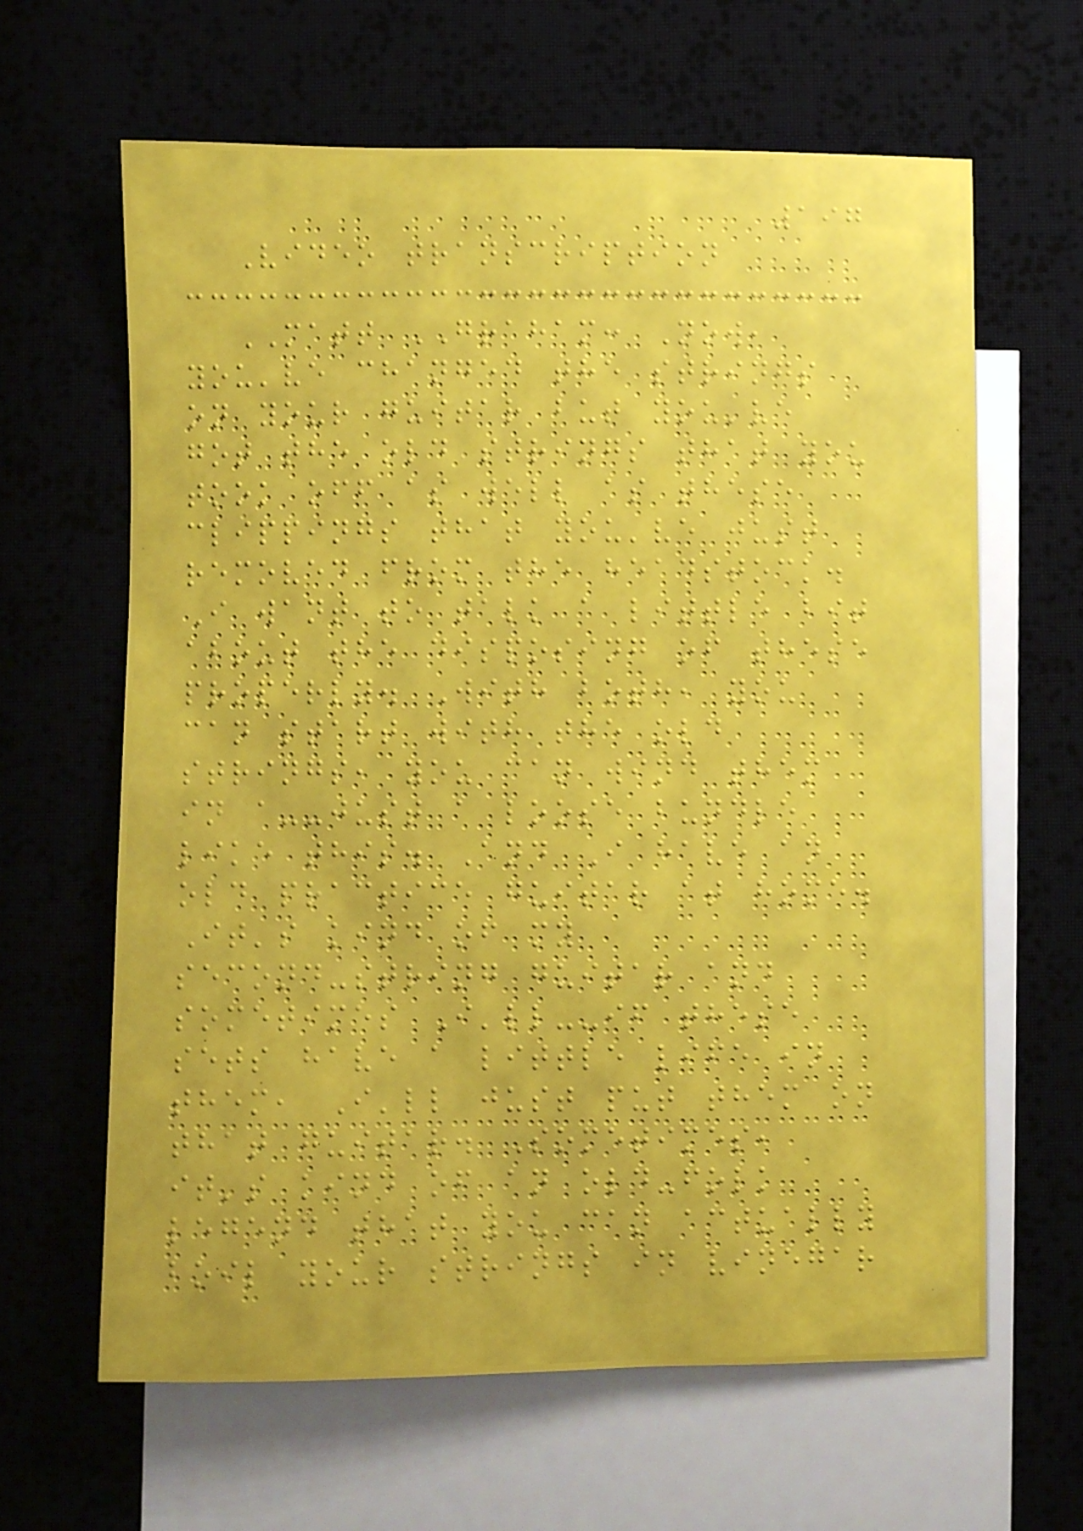197
Video transcription
MATT GRAHAM: Now,
you've changed the strings
on your guitar but you've
got the old strings that you
took off as well as these
clippings that you've just
removed from the headstock.
I want to talk a little bit
about the disposing of these
properly. With both, you
can start with the old
strings, you can wind them
in a--just a loose bundle
like this. And I have an
old practice guitar at home.
It's kind of my
second-string guitar and
sometimes I'll--if these
sets have a little life in
them, I'll just put them on
that guitar. Sometimes,
it's kind of an old-folk
legend that you can actually
boil your strings in vinegar
